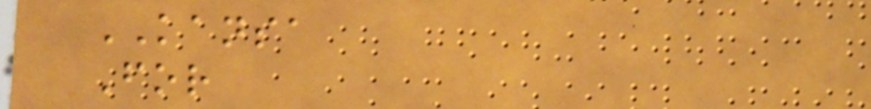KANSA
For
